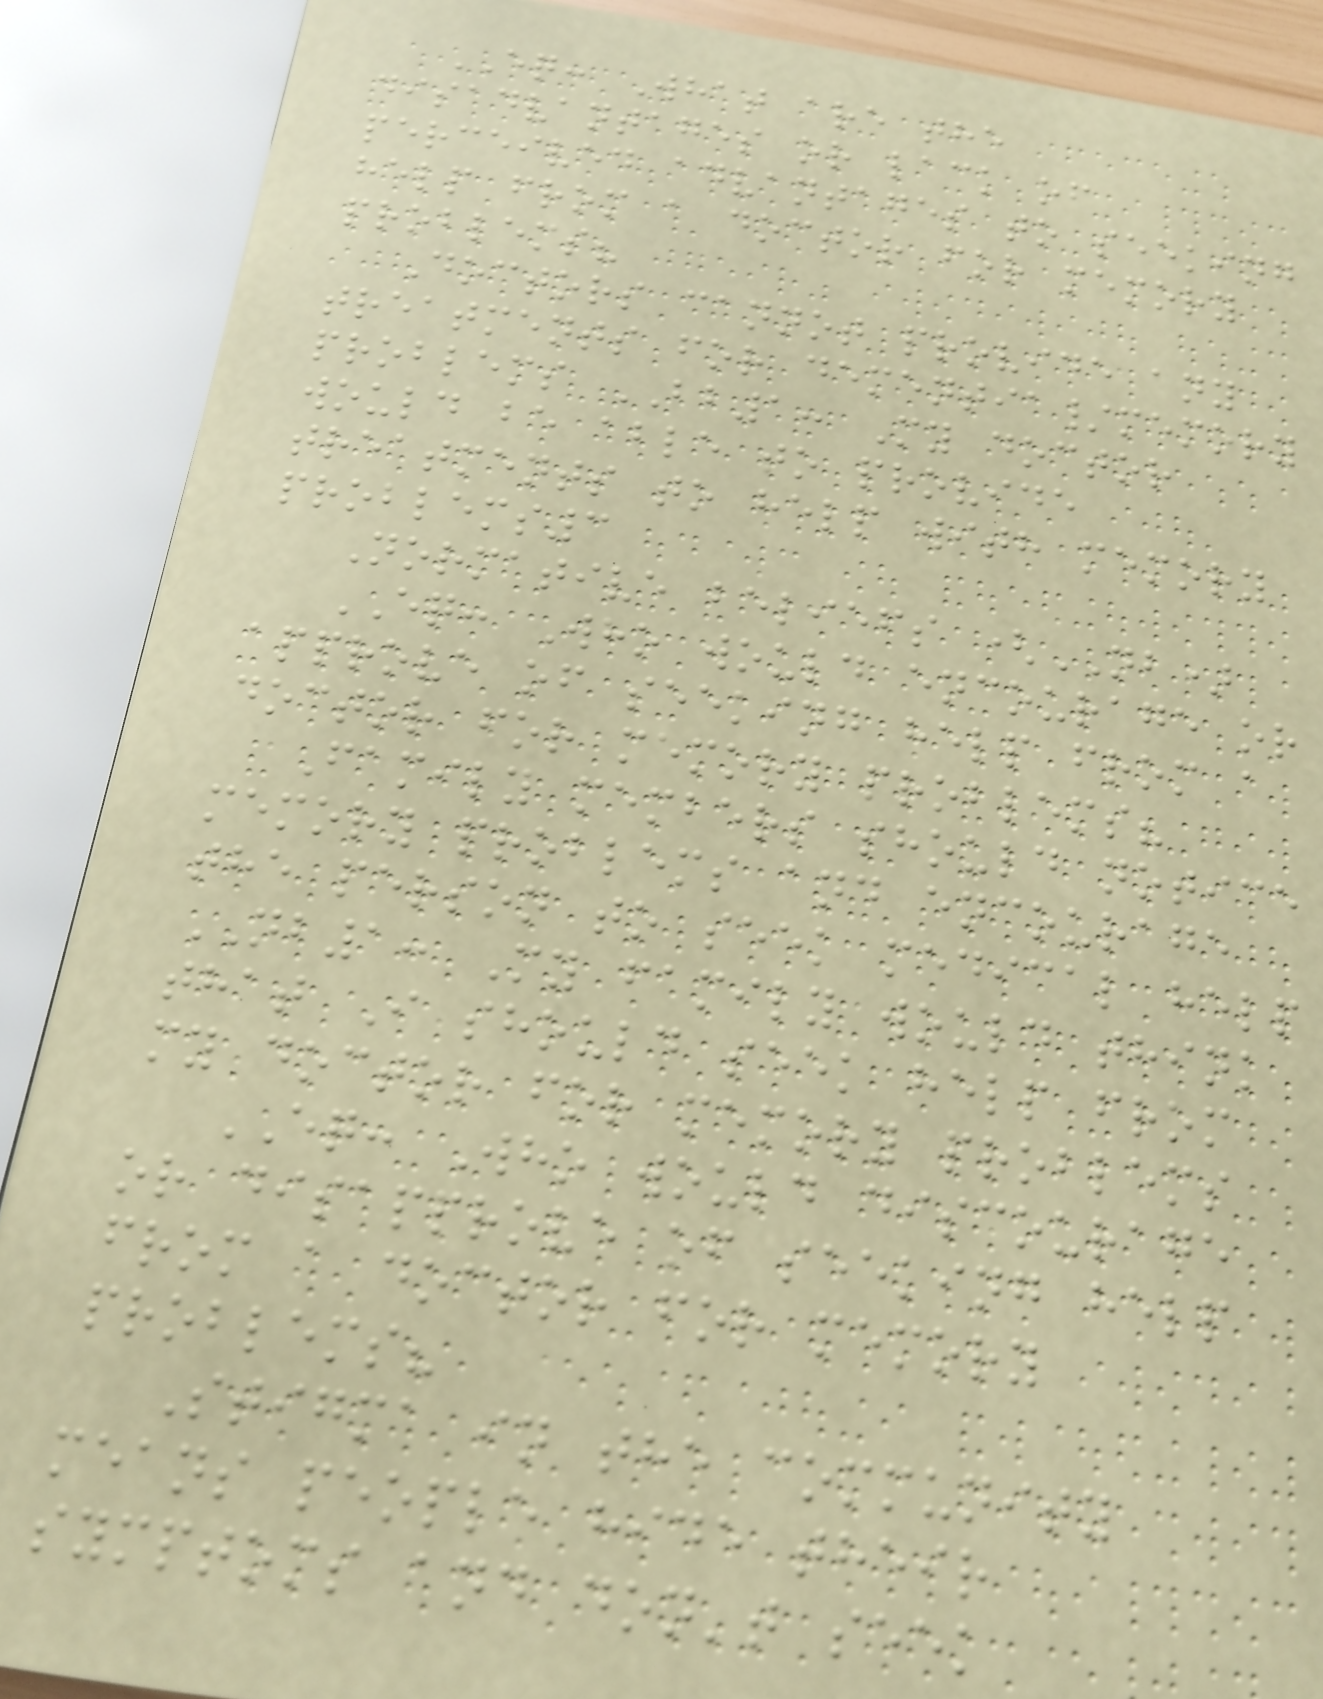EQ: What are the
disadvantages or lack of
perceived advantages to seeking
help from a doctor for memory
problems?
Doctors cannot provide any
treatments for dementia/memory
problems BB1: My doctor
would be able to provide
treatments to help with memory
problems3
Normative beliefs (NB)
EQ: Who would encourage or
approve of seeking help from a
doctor for memory problems?
Family members should notice
memory problems and encourage
the person to seek medical help
NB1: My family would think
that I should seek help from
my doctor for memory problems
EQ: Who would discourage
or disapprove of seeking help
from a doctor for memory
problems?
Stigma in the community
means people hide their
symptoms and don't seek
